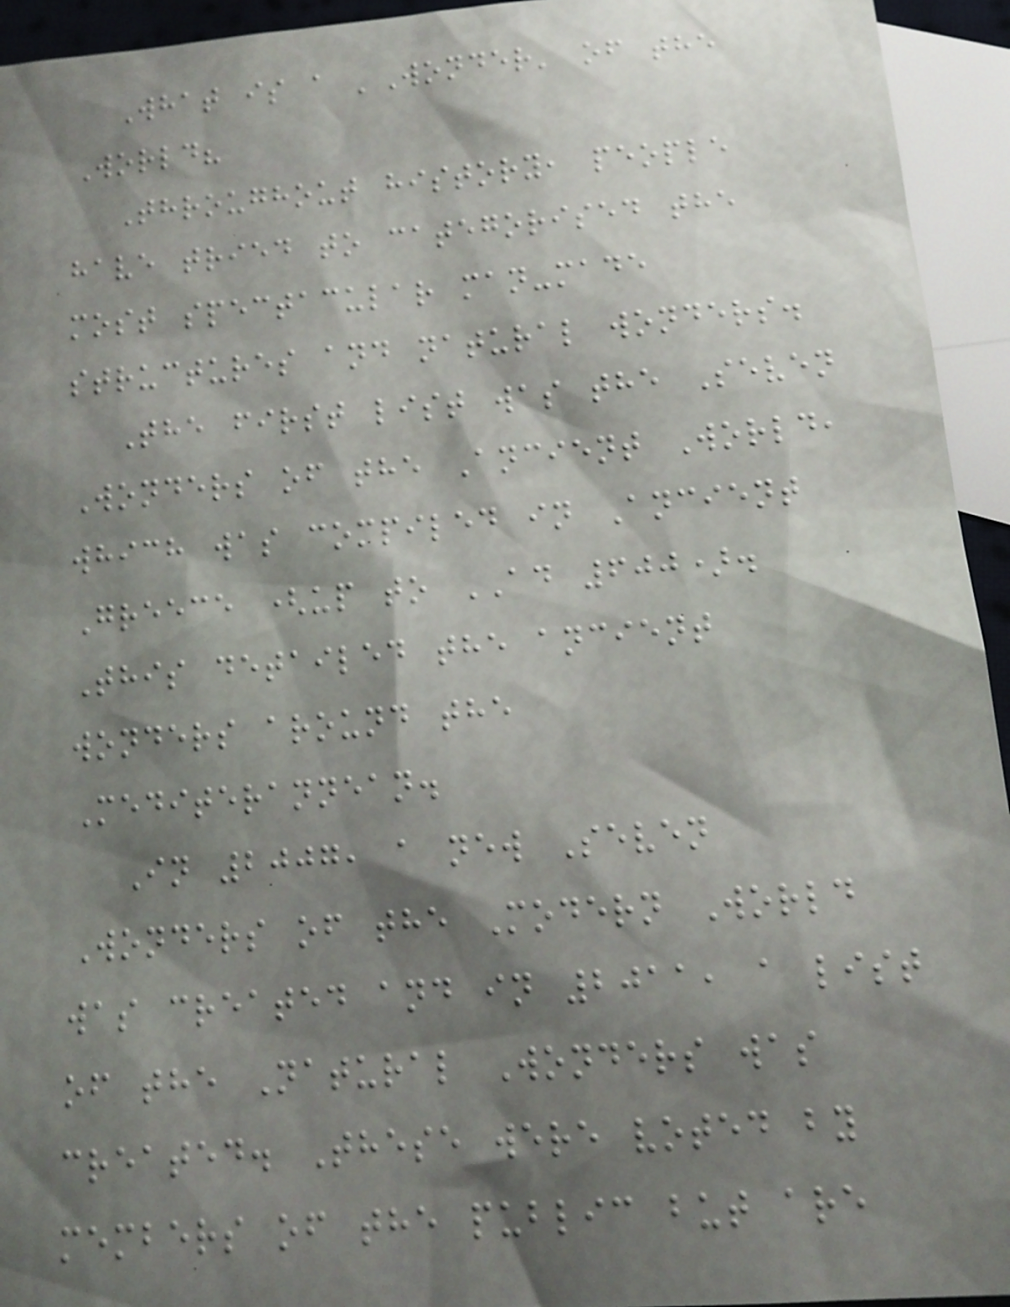What is a 'Wonder' of the
World?
Throughout history, people
have tried to categorised the
most spectacular man-made
structures and natural wonders.
The first list was the Seven
Wonders of the Ancient World,
which was compiled in Ancient
Greece (up to AD 600).
This detailed the ancient
wonders around the
Mediterannean.
In 2007, a new Seven
Wonders of the Modern World
was created and in 2011, a list
of the Natural Wonders was
created. These were voted by
members of the public but are
